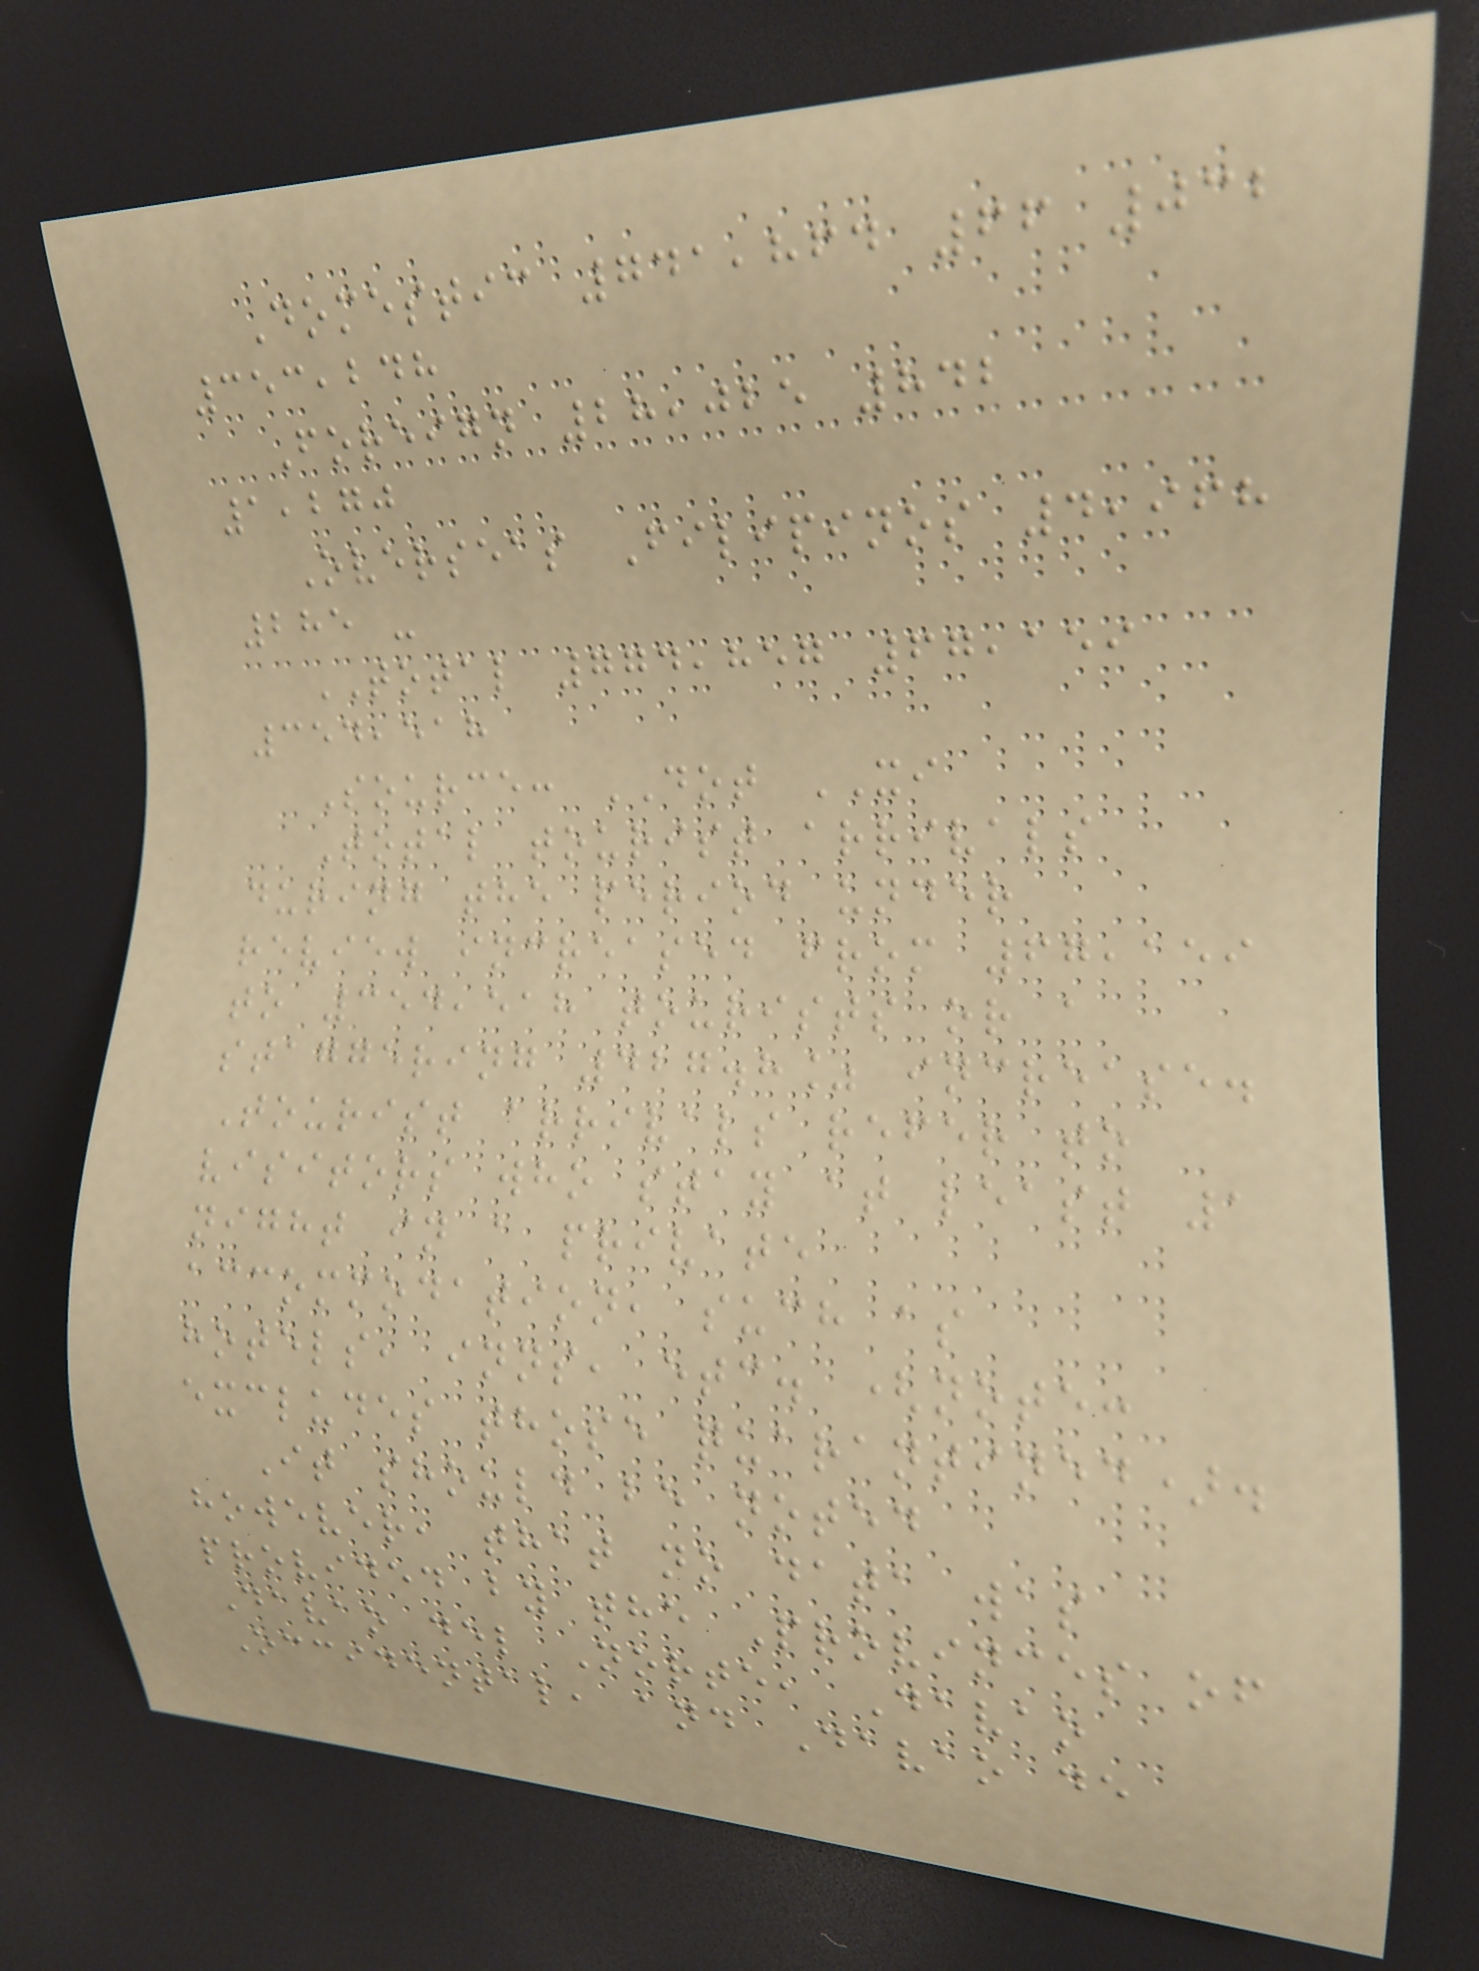Domestic 741,864 66 032
353,248
Foreign 28,025 842
1,270
Overseas Filipinos 4,968
285 -
TOTAL 774,857 67,159
354,518
Source: DOT XI
Total tourist arrivals
during the period under
review increased from 67,159
to 354,518 tourists or a
staggering 427.8% increase.
Tourist arrivals refer to
visitors who stay at least 1
night in a private
accommodation, such as
hotels, inns, etc. (note:
excludes those quarantined).
It should be noted
however, that no data was
provided by the Provinces of
Davao del Norte, Davao
Occidental, and Davao de
